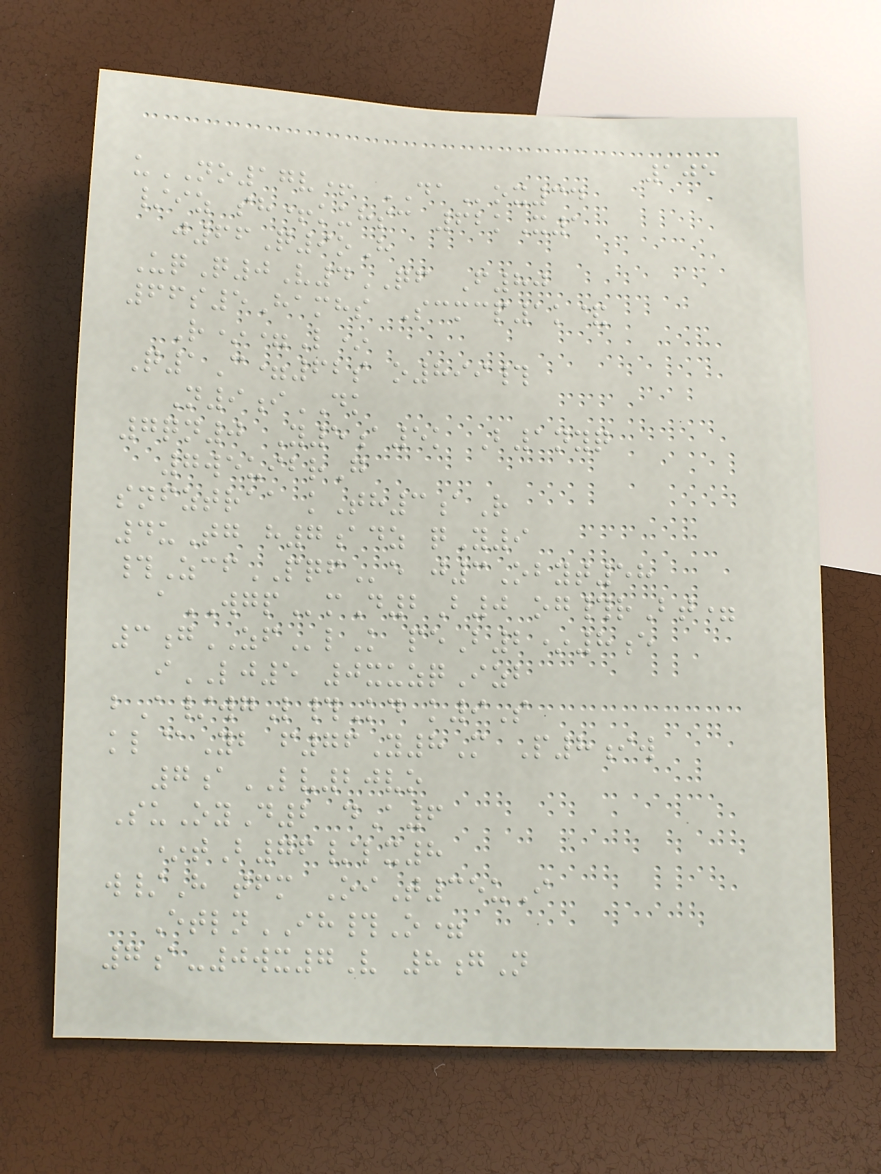105
uNO17v+ DAox34
/iz sh+kuhsc 62kX1
j66Q9oH
UqQ0V4QF F80
66s5Hamhs Scmcp1k&
R*=L*
Q1C=62s o899#
N9iDK
7qn0 Y5a5k B1nyq
7weuibrG
snfztraa kTh3aR
4uTg h7adz qY9
#ZcfPQFe j3Obyt58
aWGPmD2B0 og#rBt=
3gZFlK peB2*8e
iLJ5 0xuzqIzb
bA/wgL#Kd k9S
kl@Yb f76Y8M P8iw
7aLV20vo
SuOyD2 dA6
*tB76/lx8
w/H tfm OiT35uI
EtlnIH#O=
7a-0wx7V 8gN
